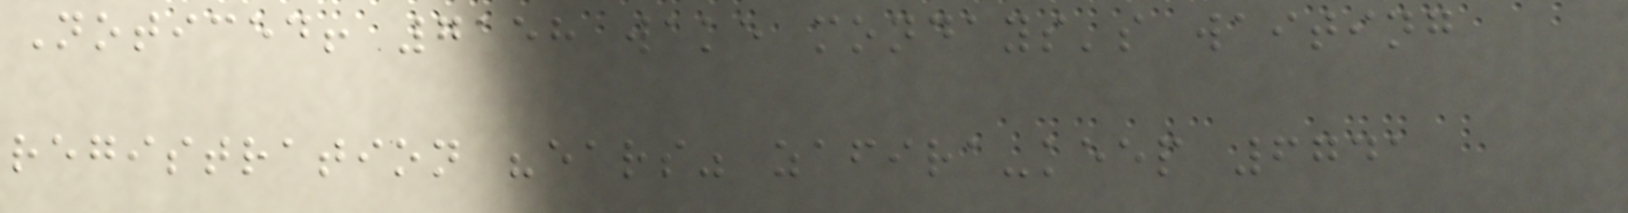Noticed! 7158 wake mondays's waiting
registration "ears" zafira-keep 6741
